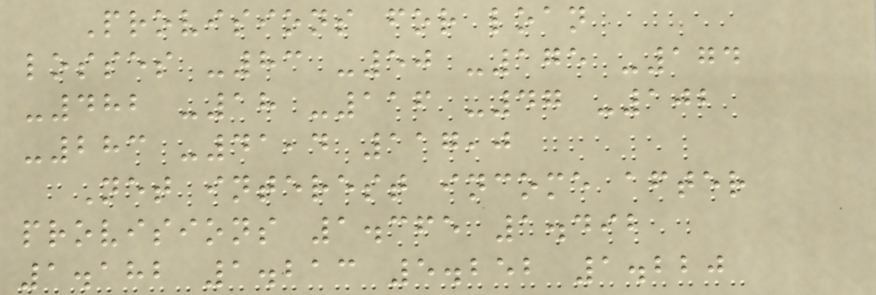Provisions for loan
losses -83 -50 -175 -174
-482 -18 -116 -47 -102
-283 -41,4 117,0
Net interest income after
provisions 1.365 1.492
1.182 1.213 5.252 1.220
